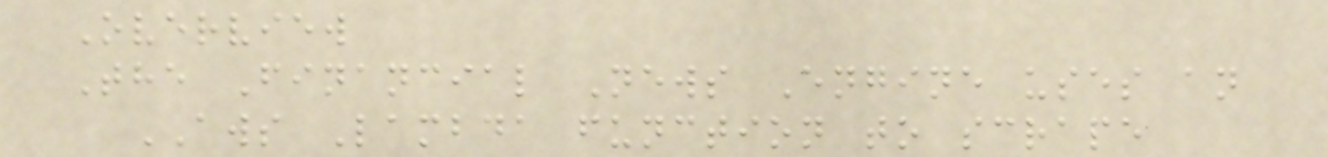Overview
The Financial News Engine uses an
AWS Lambda function to scrape
